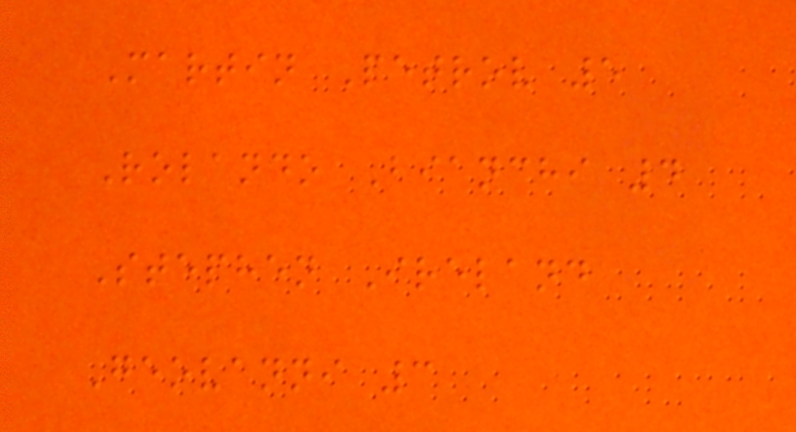Martin Petrov 5
Rolando Bianchi 4
Stephen Ireland
Geovanni 3
